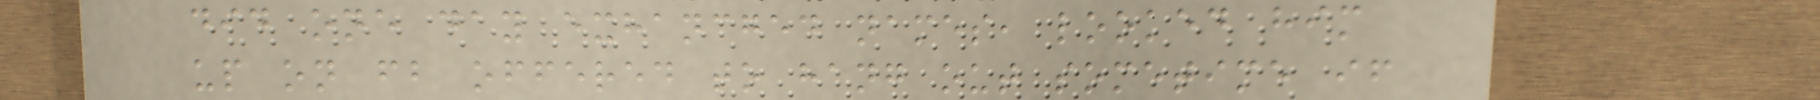did one day exhancged names, looked him
up on fb offered to hang out sometime if
